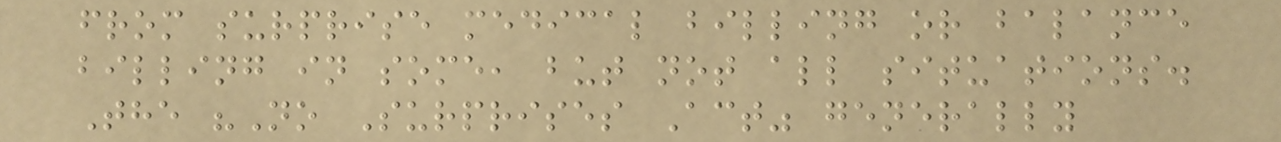from surprise medical billing or balance
billing in some, but not all situations.
The "No Surprises Act" generally
